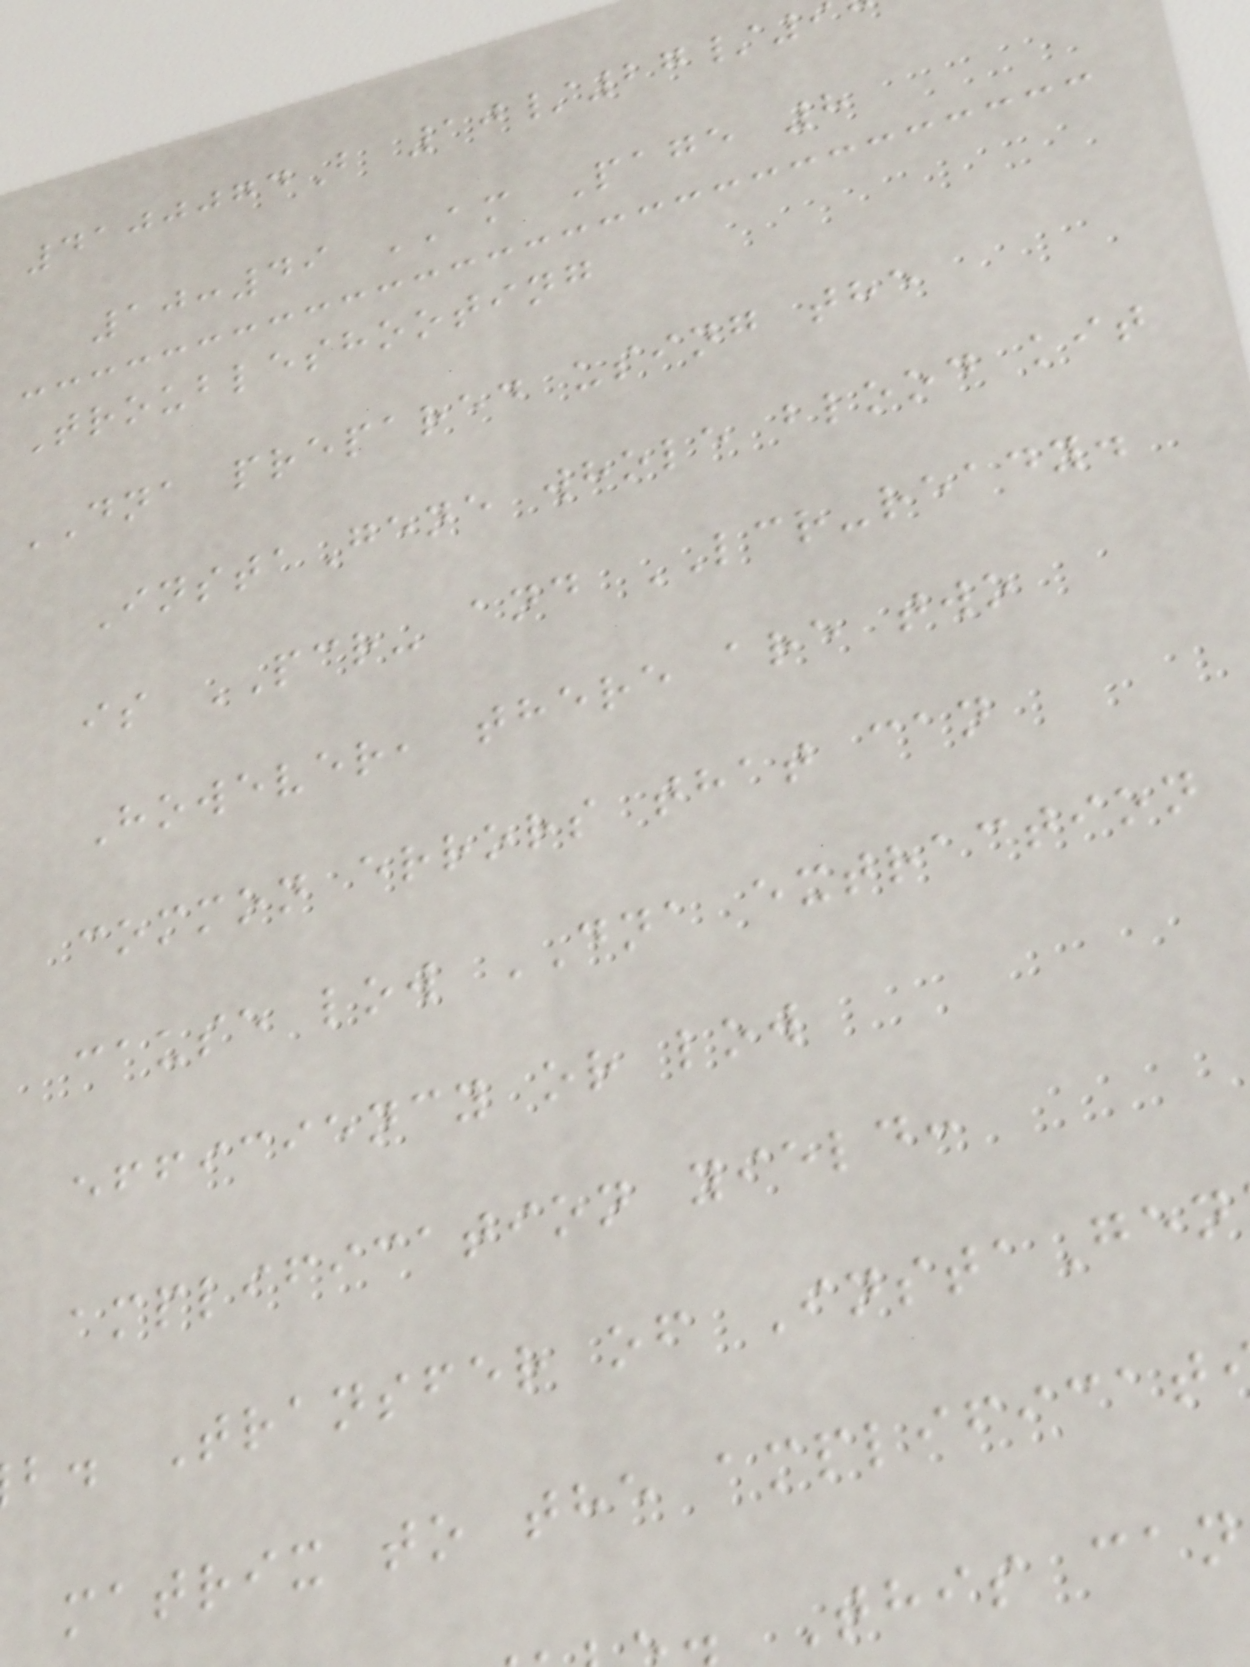4100074B 10/27/
10:49 AM Page 8
Troubleshooting
DNA prepared using the
InstaGene whole blood kit
is PCR- and LCR-ready.
However, there are two
common errors that can
cause low DNA extraction
efficiency or low
amplification yield:
b. Transfer of InstaGen
matrix to the amplificat
This can
